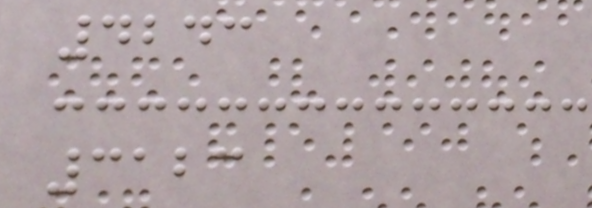4243
3123
